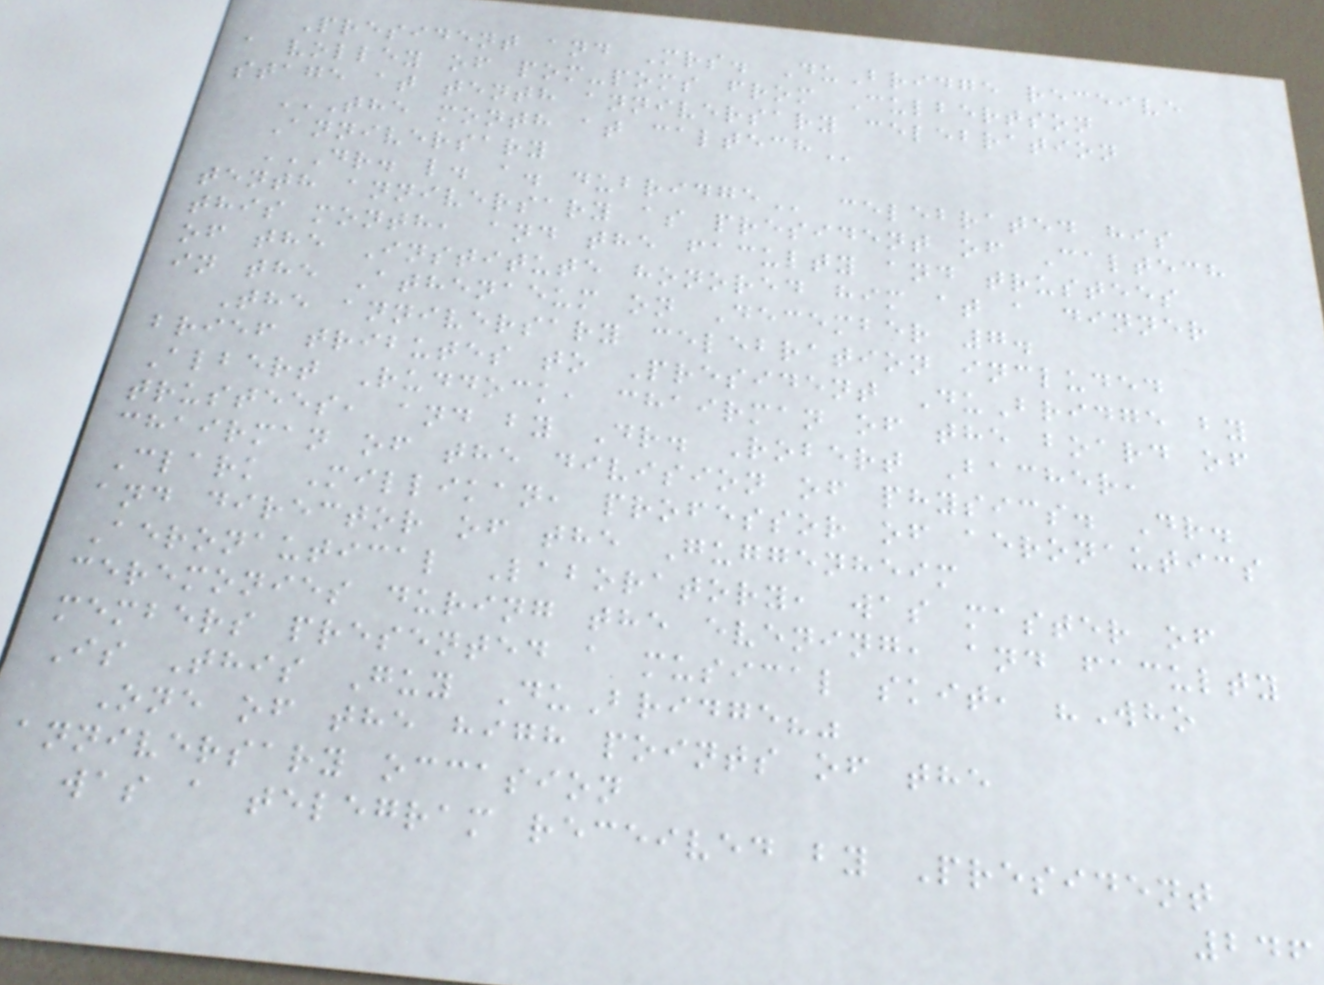President and Mrs. DuBridge receive
a volley of pom-poms from Culbertson
stage at tenth anniversary celebration
THE MONTH AT CALTECH
Anniversary
DR. L. A. DUBRIDGE celebrated his
tenth anniversary as president of Caltech
this month, and the faculty and trustees
of the Institute honored him at a dinner
in the Athenaeum on December 7.
The anniversary celebration included
brief tributes to President DuBridge by
Albert Ruddock, chairman of the board of
trustees, and by Dr. Robert Bacher,
chairman of the division of physics. Dr.
Clark Millikan, professor of aeronautics
and director of the Guggenheim
Aeronautical Laboratory, was master of
ceremonies during the evening, and faculty
members presented a musical skit, "Who
Is This Guy DuBridge?"
One of the high points of the
anniversary occasion
was a telegram received by President
246
